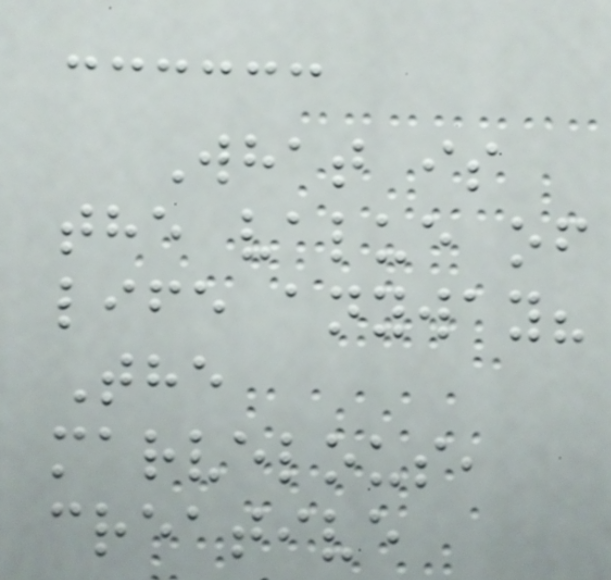What is
the value of
life anyway?
The
marvelous,
creative
